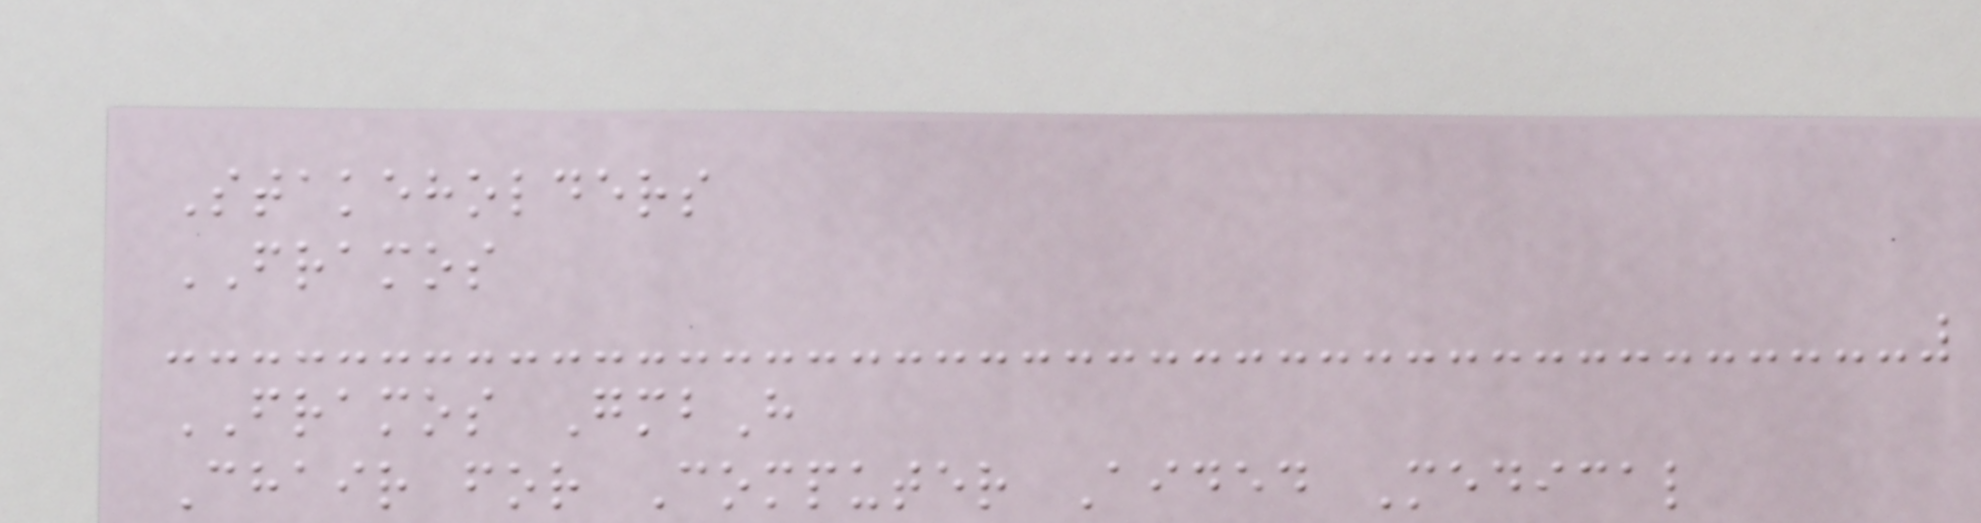Stakeholders
FRAMOS
FRAMOS GmbH
Chair for Computer Aided Medical
